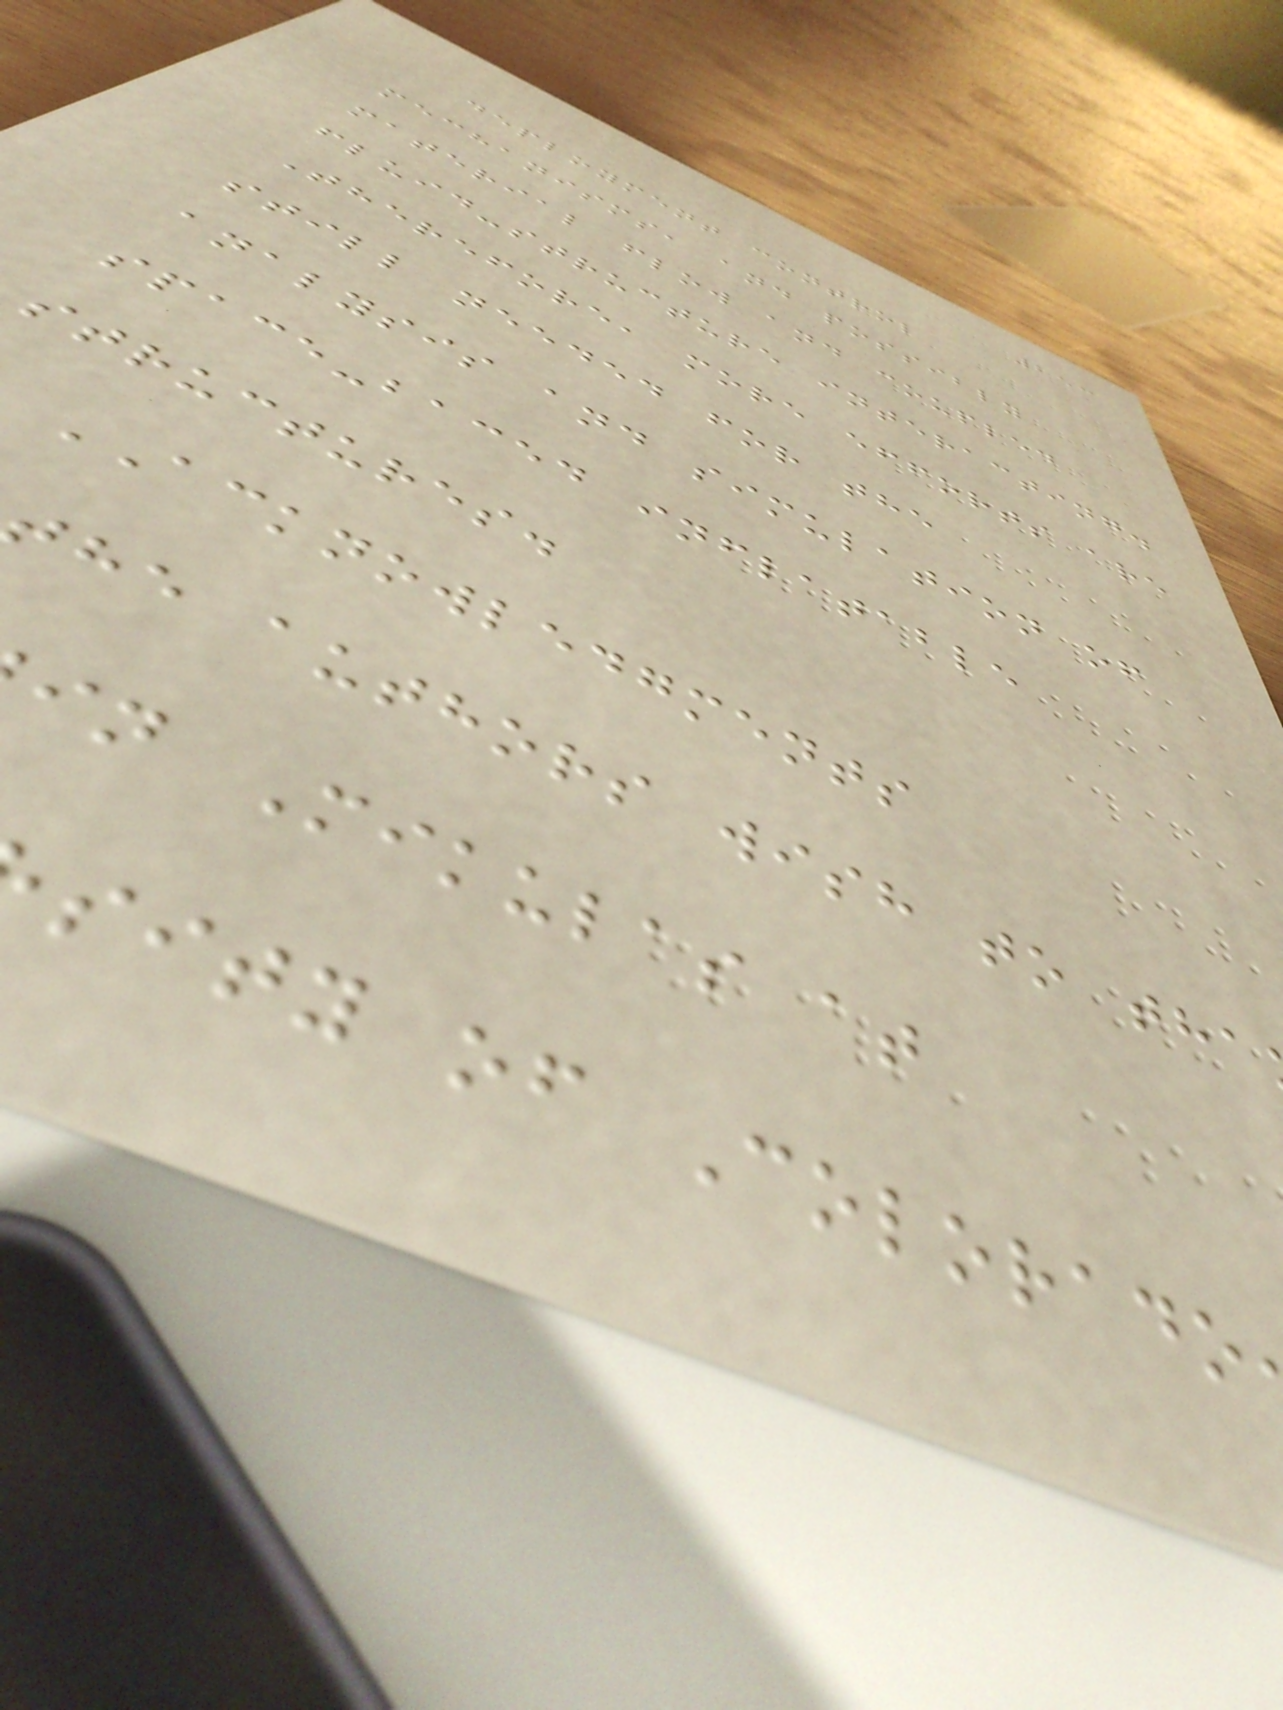253
deployment control
mechanisms, and possibly
material flow and coupled
fluid-structure interacting.
Therefore, more efforts are
still needed for the
analysis and simulation of
space-baced inflatable
structures.
ACKNOWLEDGMENTS
he authors wish to tha
in Mikulas at
sity of Colorado
